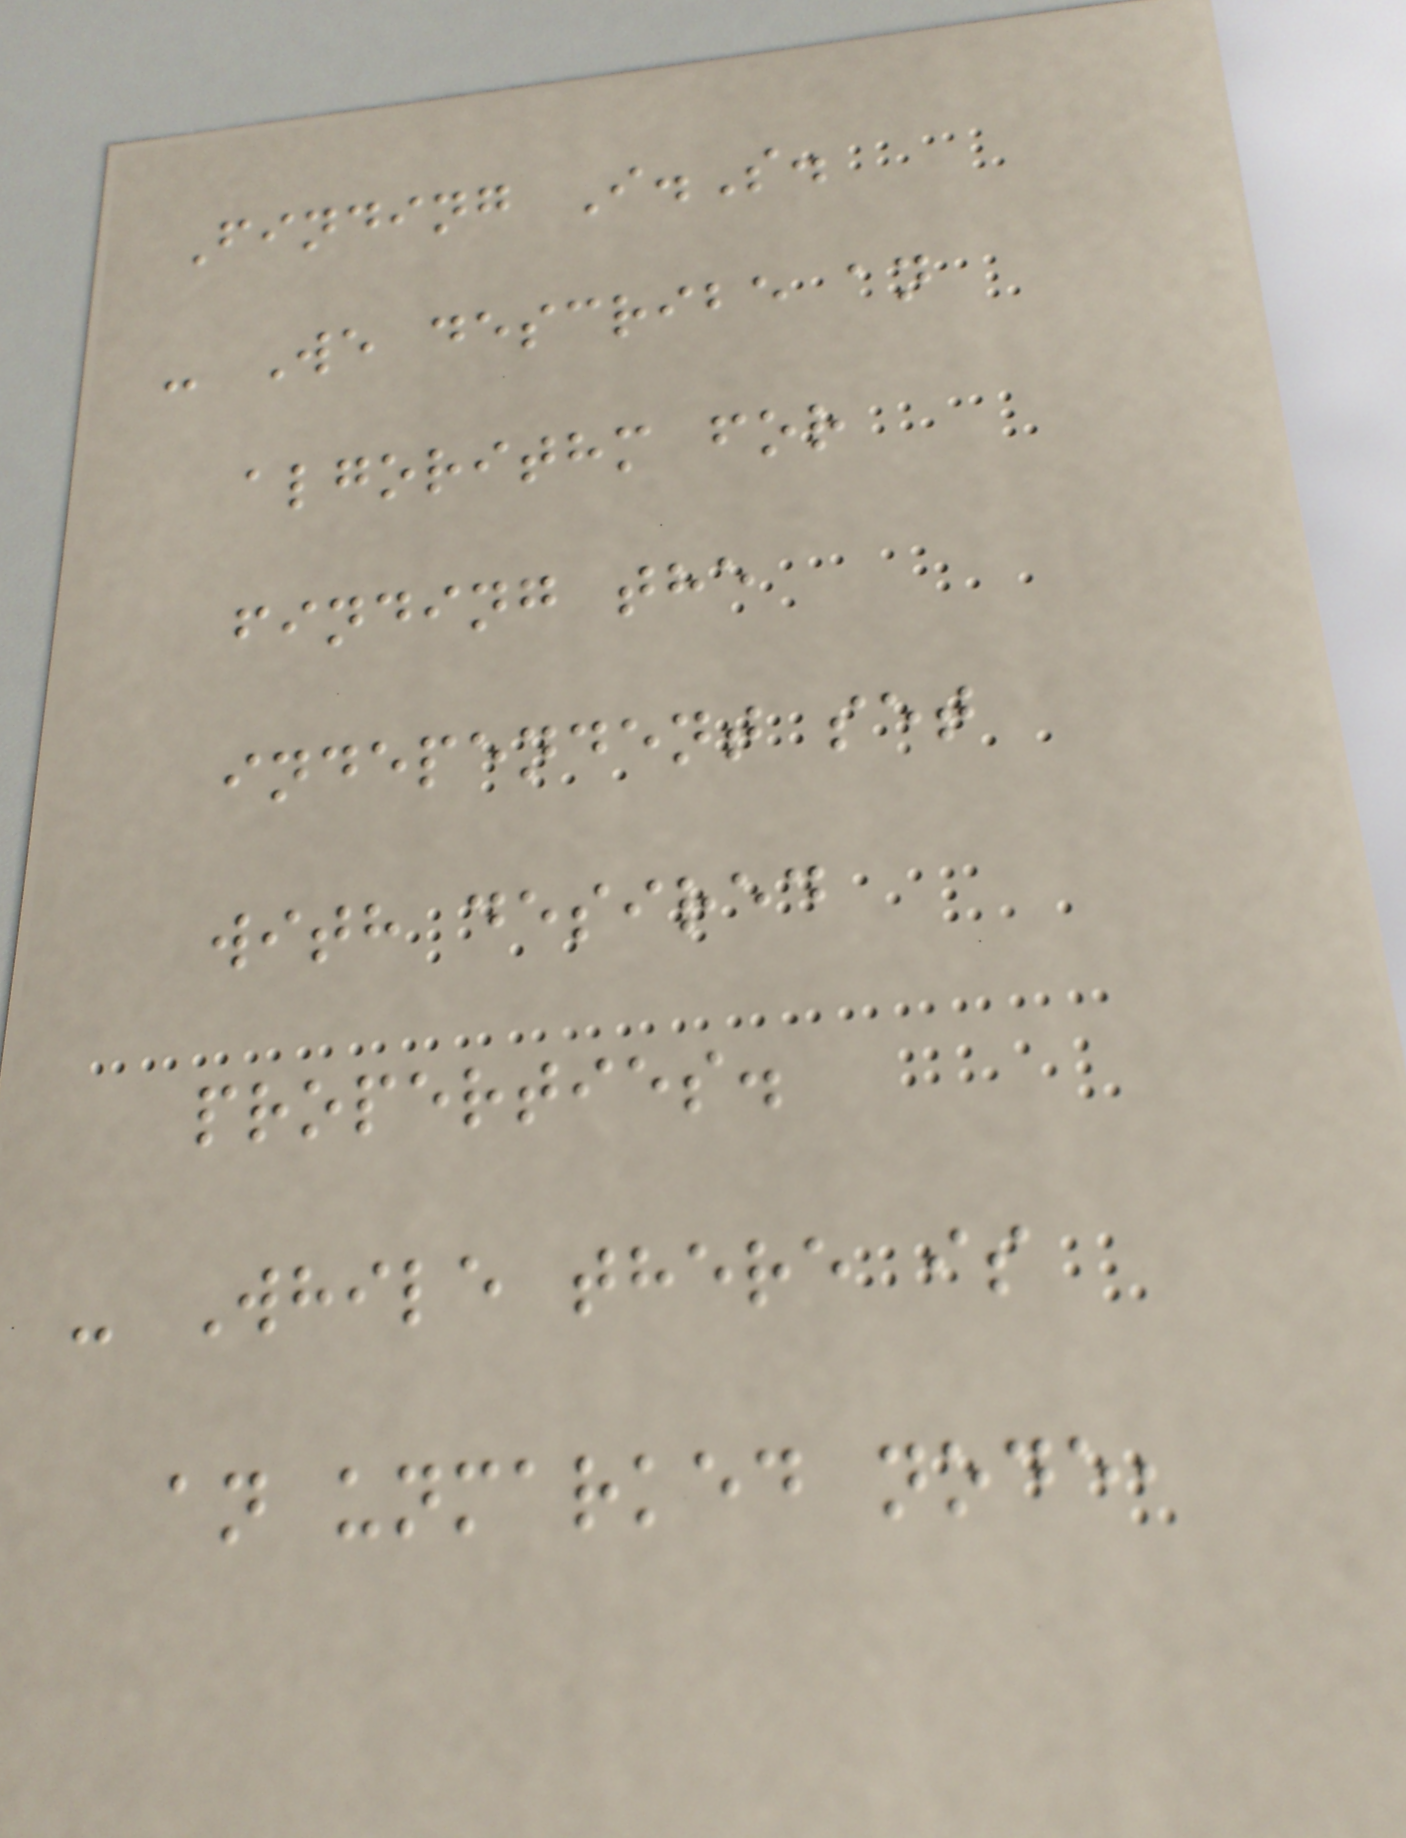Finding I.S.
- We describe an
algorithm for
finding the
independent set
with desired
properties.
- While there is
an unmarked node,
